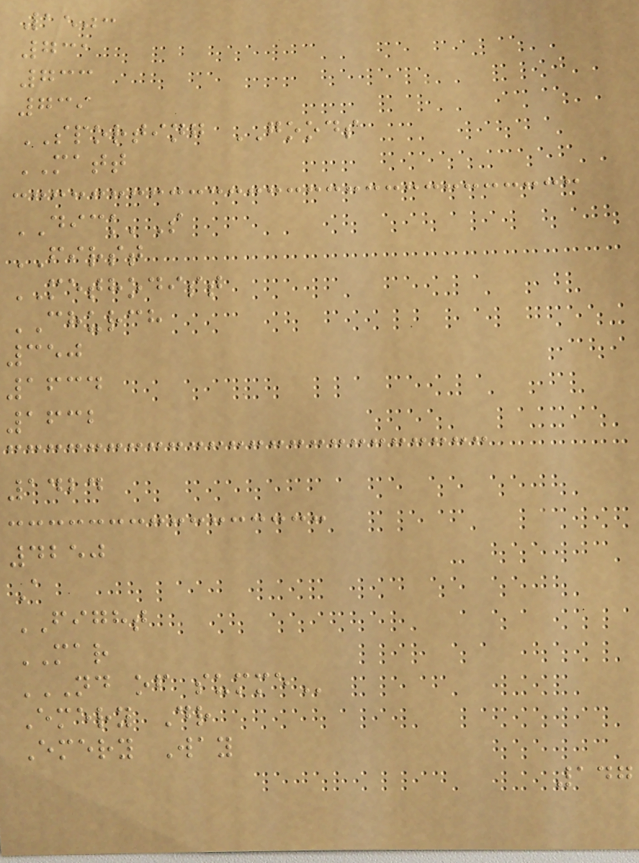1503
731
733
739
SPORTING GOODS
MATT
DICK'S
FIRST
METHODIST
CHURCH
350
1634
1632
1424
4250
A
FIGHT
MAR
ND OF SUMME
Emery Dr
Emery Way
147
